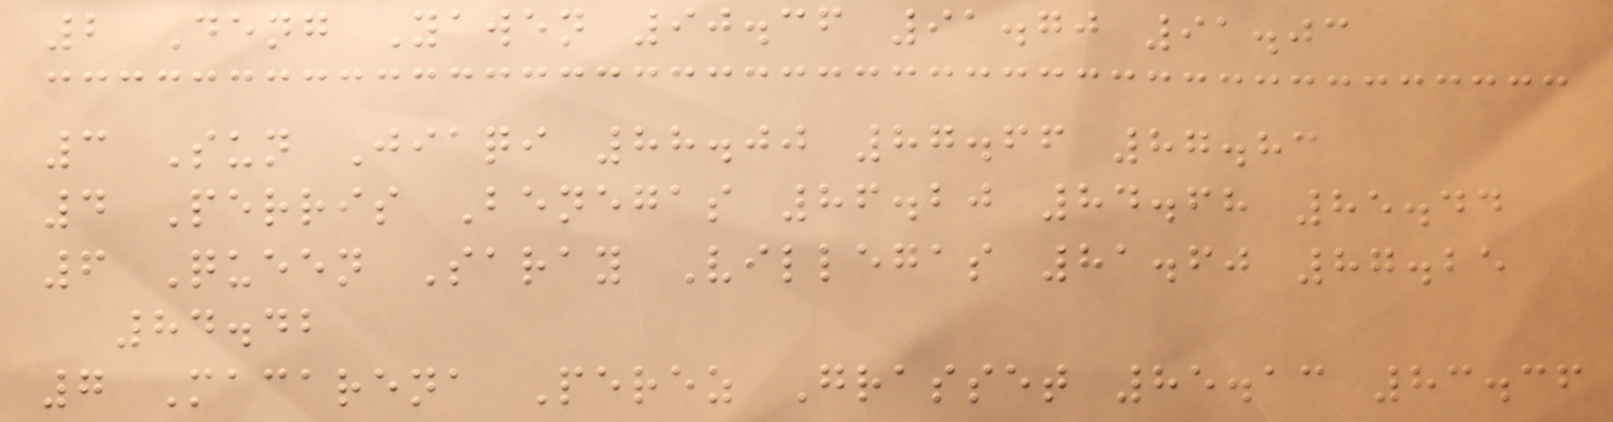2 Deng Yawen 90.36 91.70 91.03
3 Sun Jiaqi 88.00 87.66 87.83
4 Perris Benegas 86.20 84.68 85.44
6 Queen Saray Villegas 81.60 87.25
84.42
7 Macarena Perez Grasset 85.13 83.36
